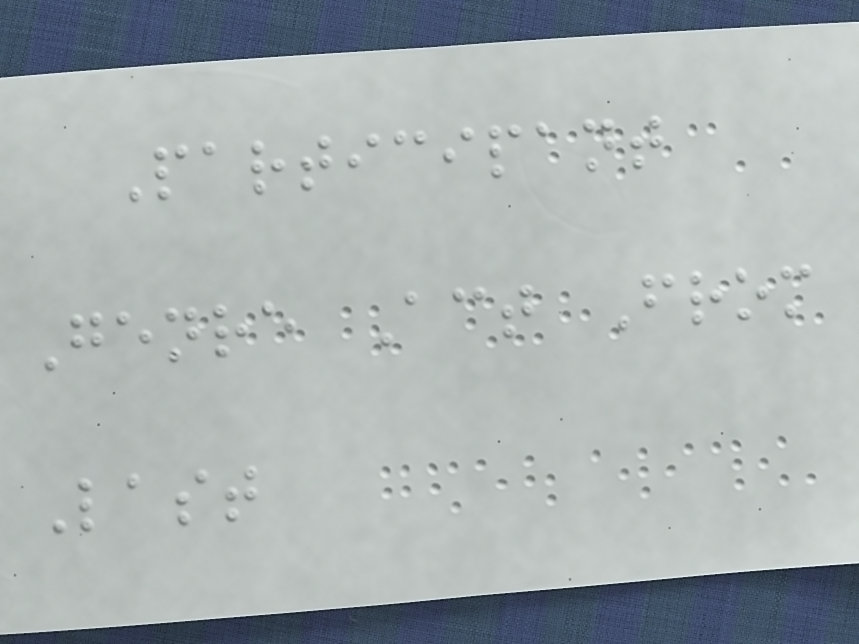Participant
Genre Act From
Last
